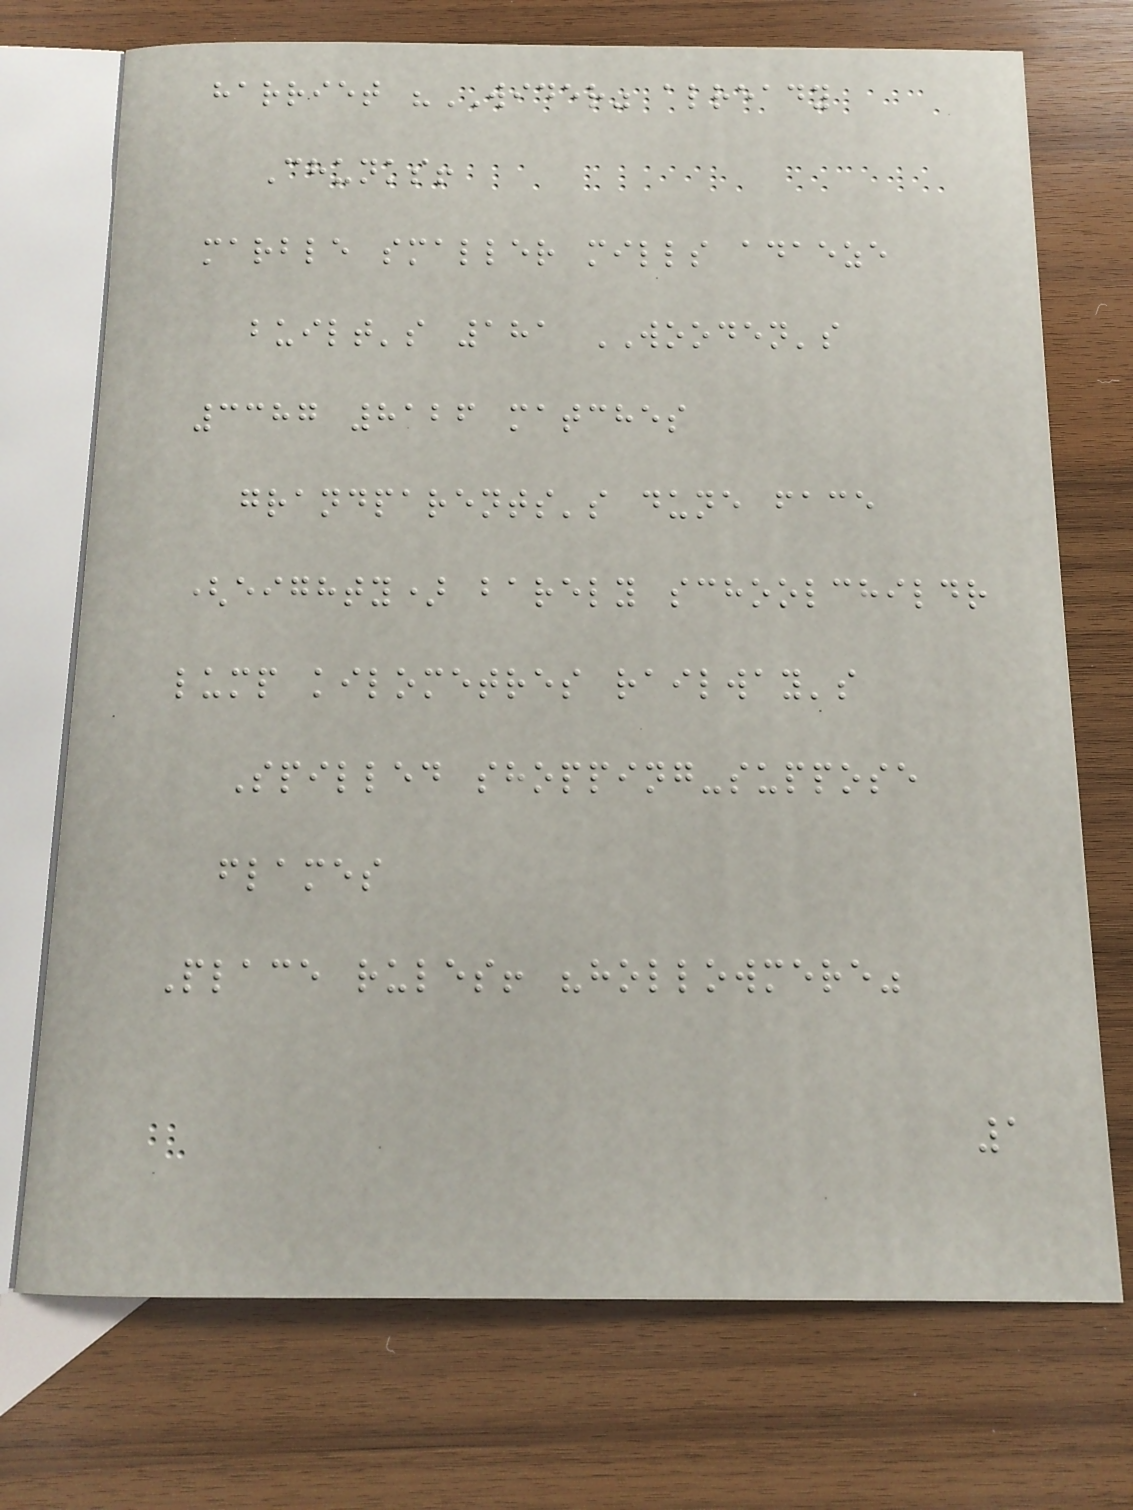harriet "WIDER" already
Chunks!
marble smaller mills adaeze
built's 181 WOODEN's
3387 8126 matches
grandparents's dune face
(eighty) barely schoolchildr
lump kilometres railway's
Spilled shopping-suppose
flames
Place rules! "hollowmere"
1
